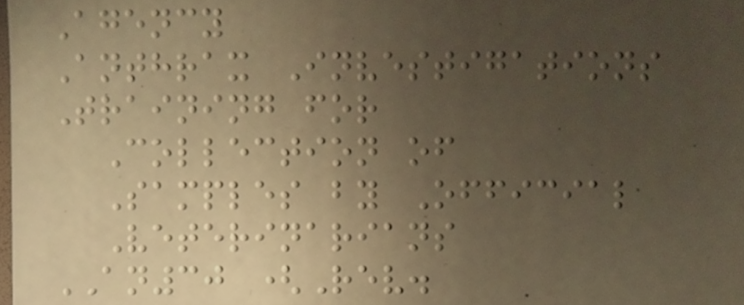Agency
Anthrax Investigations
Training for
Collection of
Samples by Official
Veterinarians
AN30 (Rev.
